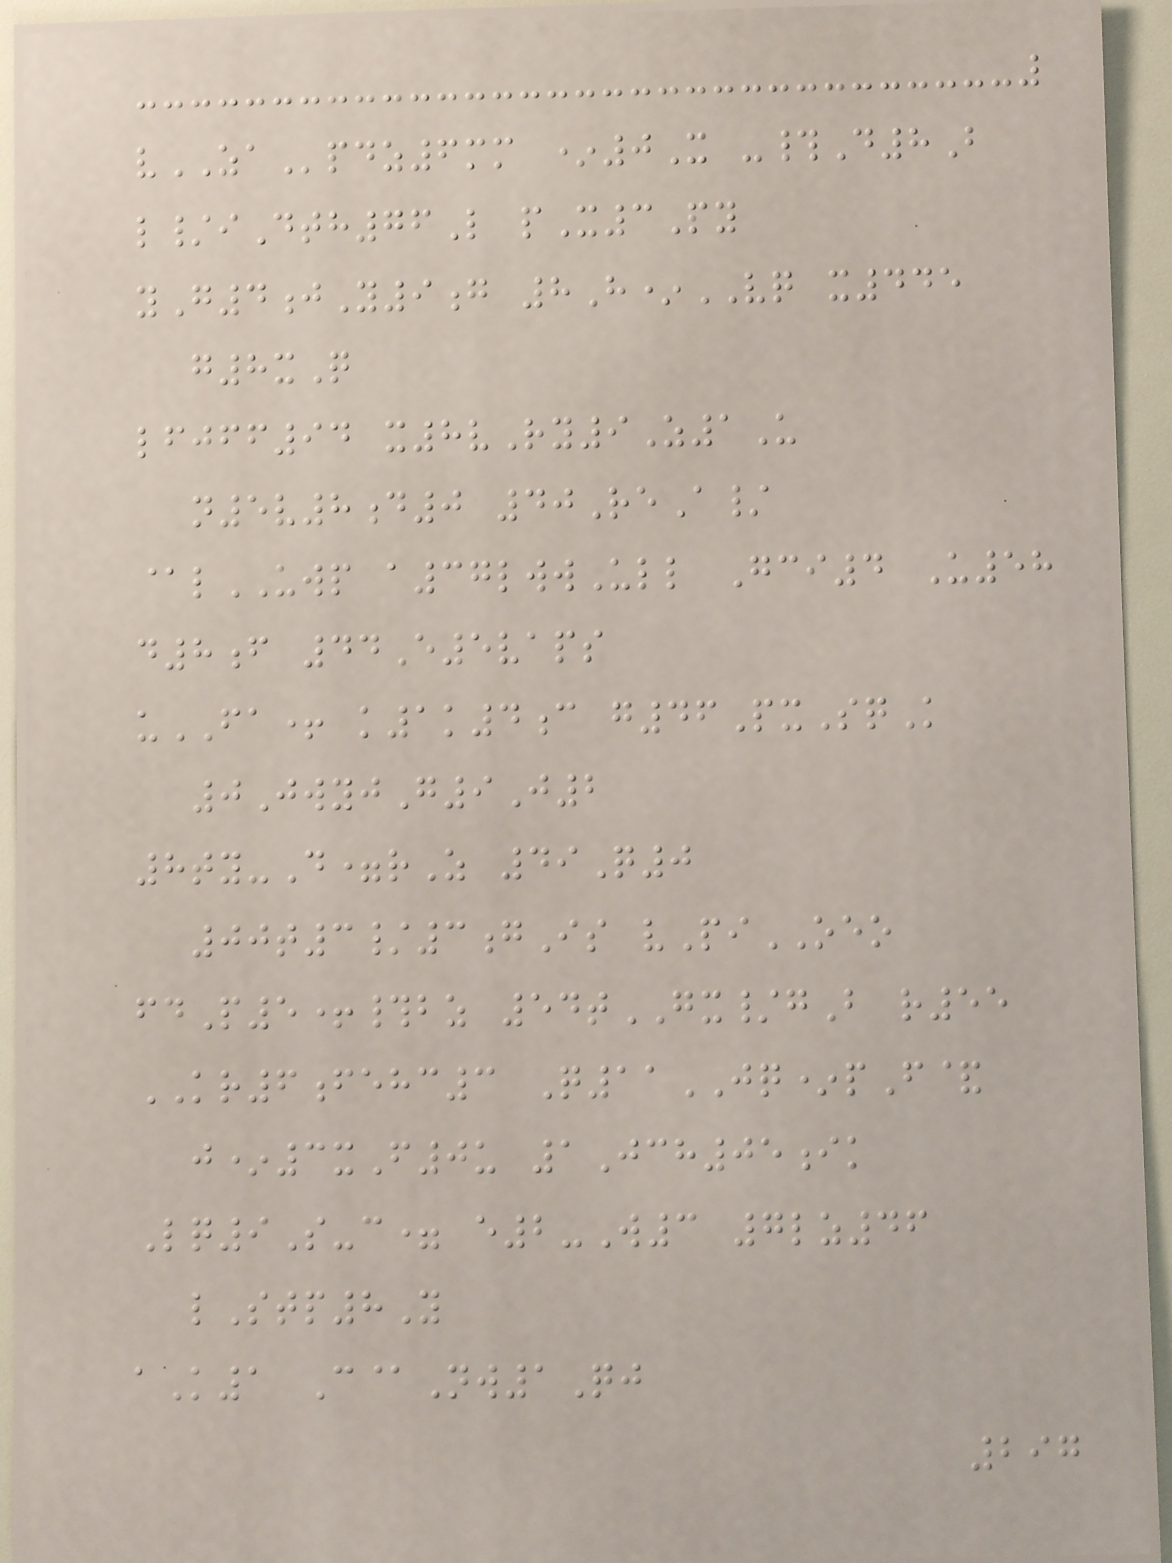vZApdz6mm *0X -#D8B
l/iDth76L pX3Py
yG4jY9g 8H*VQ x445
g8xQ
lfjff94 x8vRy9Z1U
n5v8d0 40ReA/
@lUWP a37lwwUll Gci4 U58
d8f 44E5vaps
uFA+ k1k4c g46PxSqK
0JwyjG9J2
8ty-D=rZ 49Q0
00t3/3gIs vPiOEO
fdP5+#bz 54tGX/gB r55
KR6fehc3 Q11JQ*pF&
j*3xF0u 1Jch05ik
Lq9S-c= e2-W3 7lz46
lStp8Y
aK1 C@Nw1Qj
297
